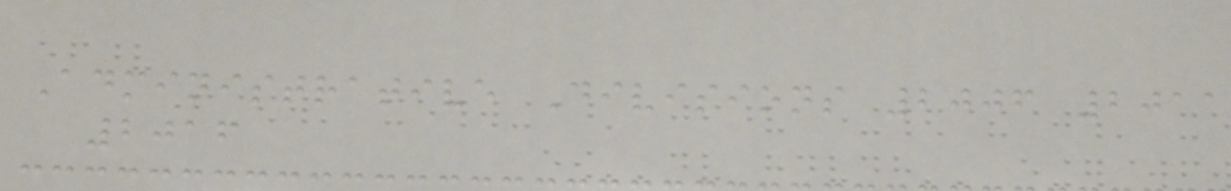Administrative Divisions 2006 2011
2016
